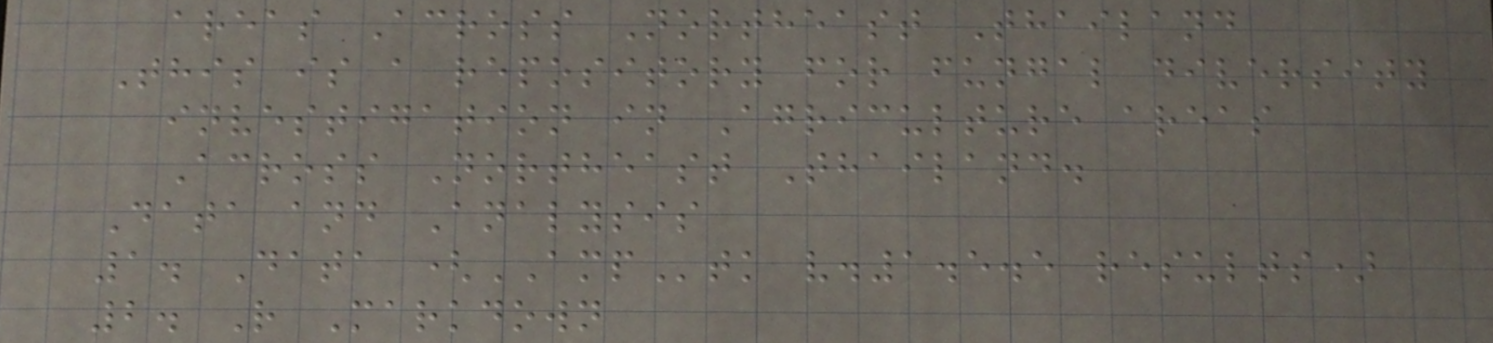areas Across Northeast Thailand
This is a repository for fungal diversity
investigation in Agriculture areas
Across Northeast Thailand.
Data and Analysis
1. Data (AMPtk v.1.5.5 results)
2. R Markdown
